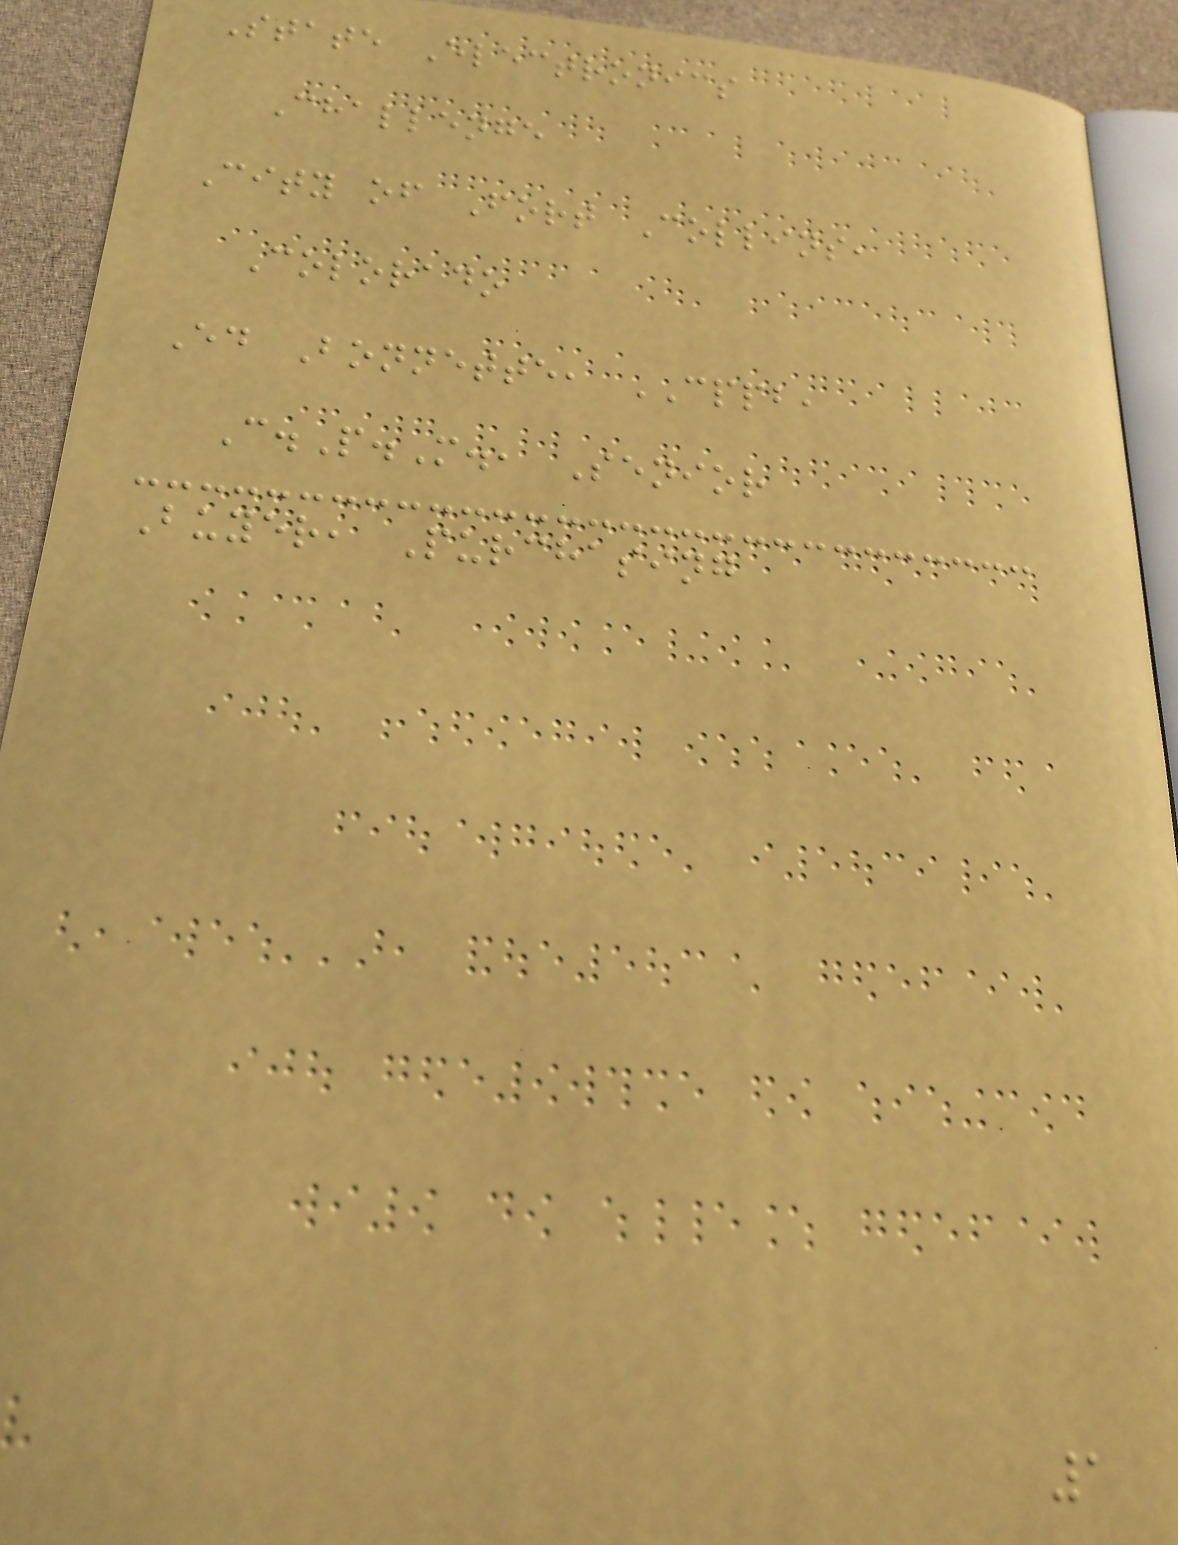State Electronics
Challenge
City of Fort Collins,
Colorado
Ed Bonnette, CPPB,
C.P.M., Senior
Buyer, Purchasing
1
